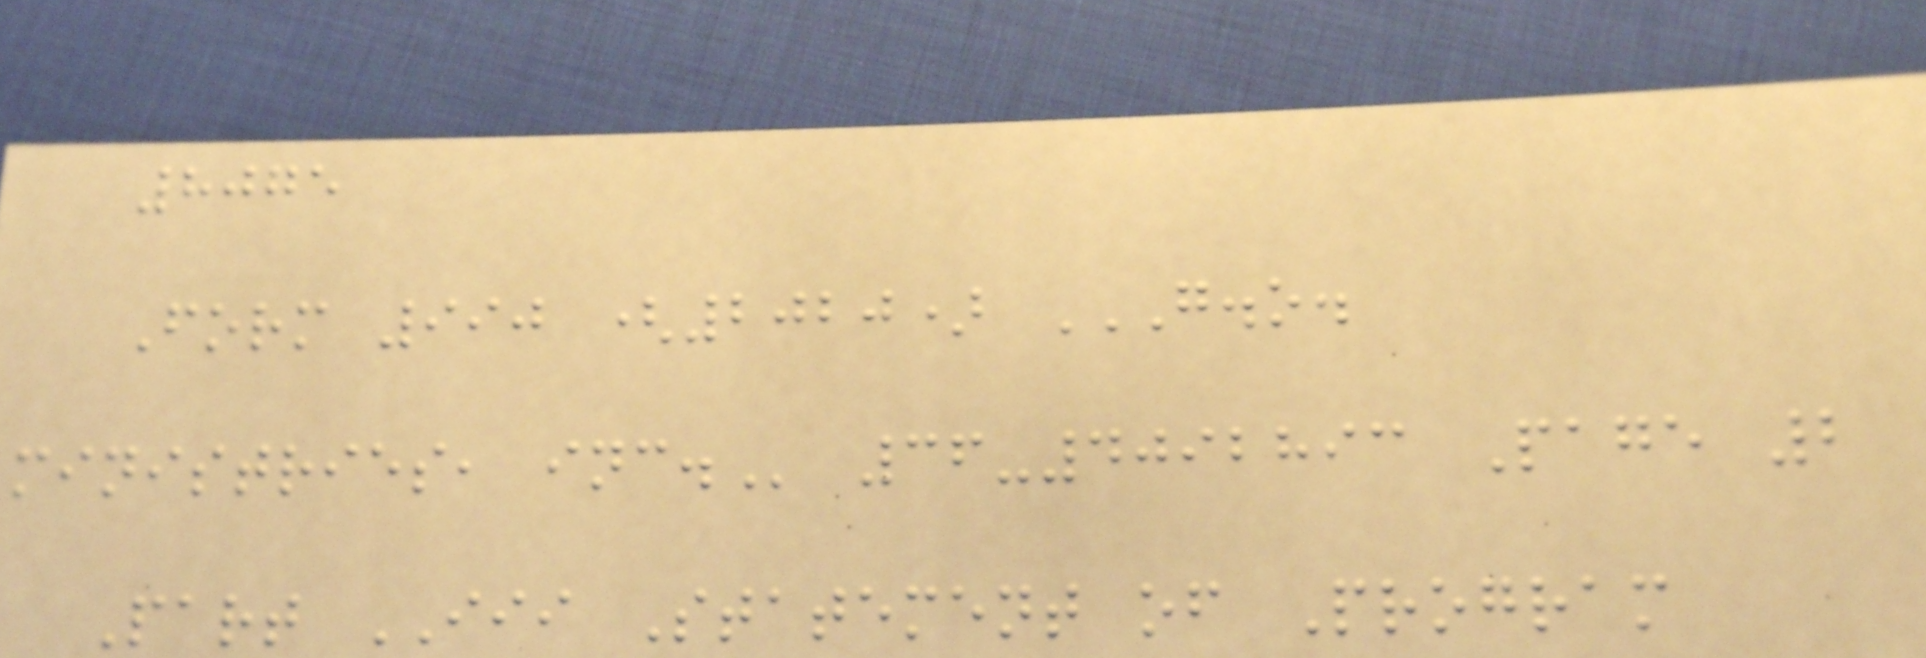8075
Form 990 (2020) G.O.
MINISTRIES, INC. 36-4092893 Page 2
Part III Statement of Program
